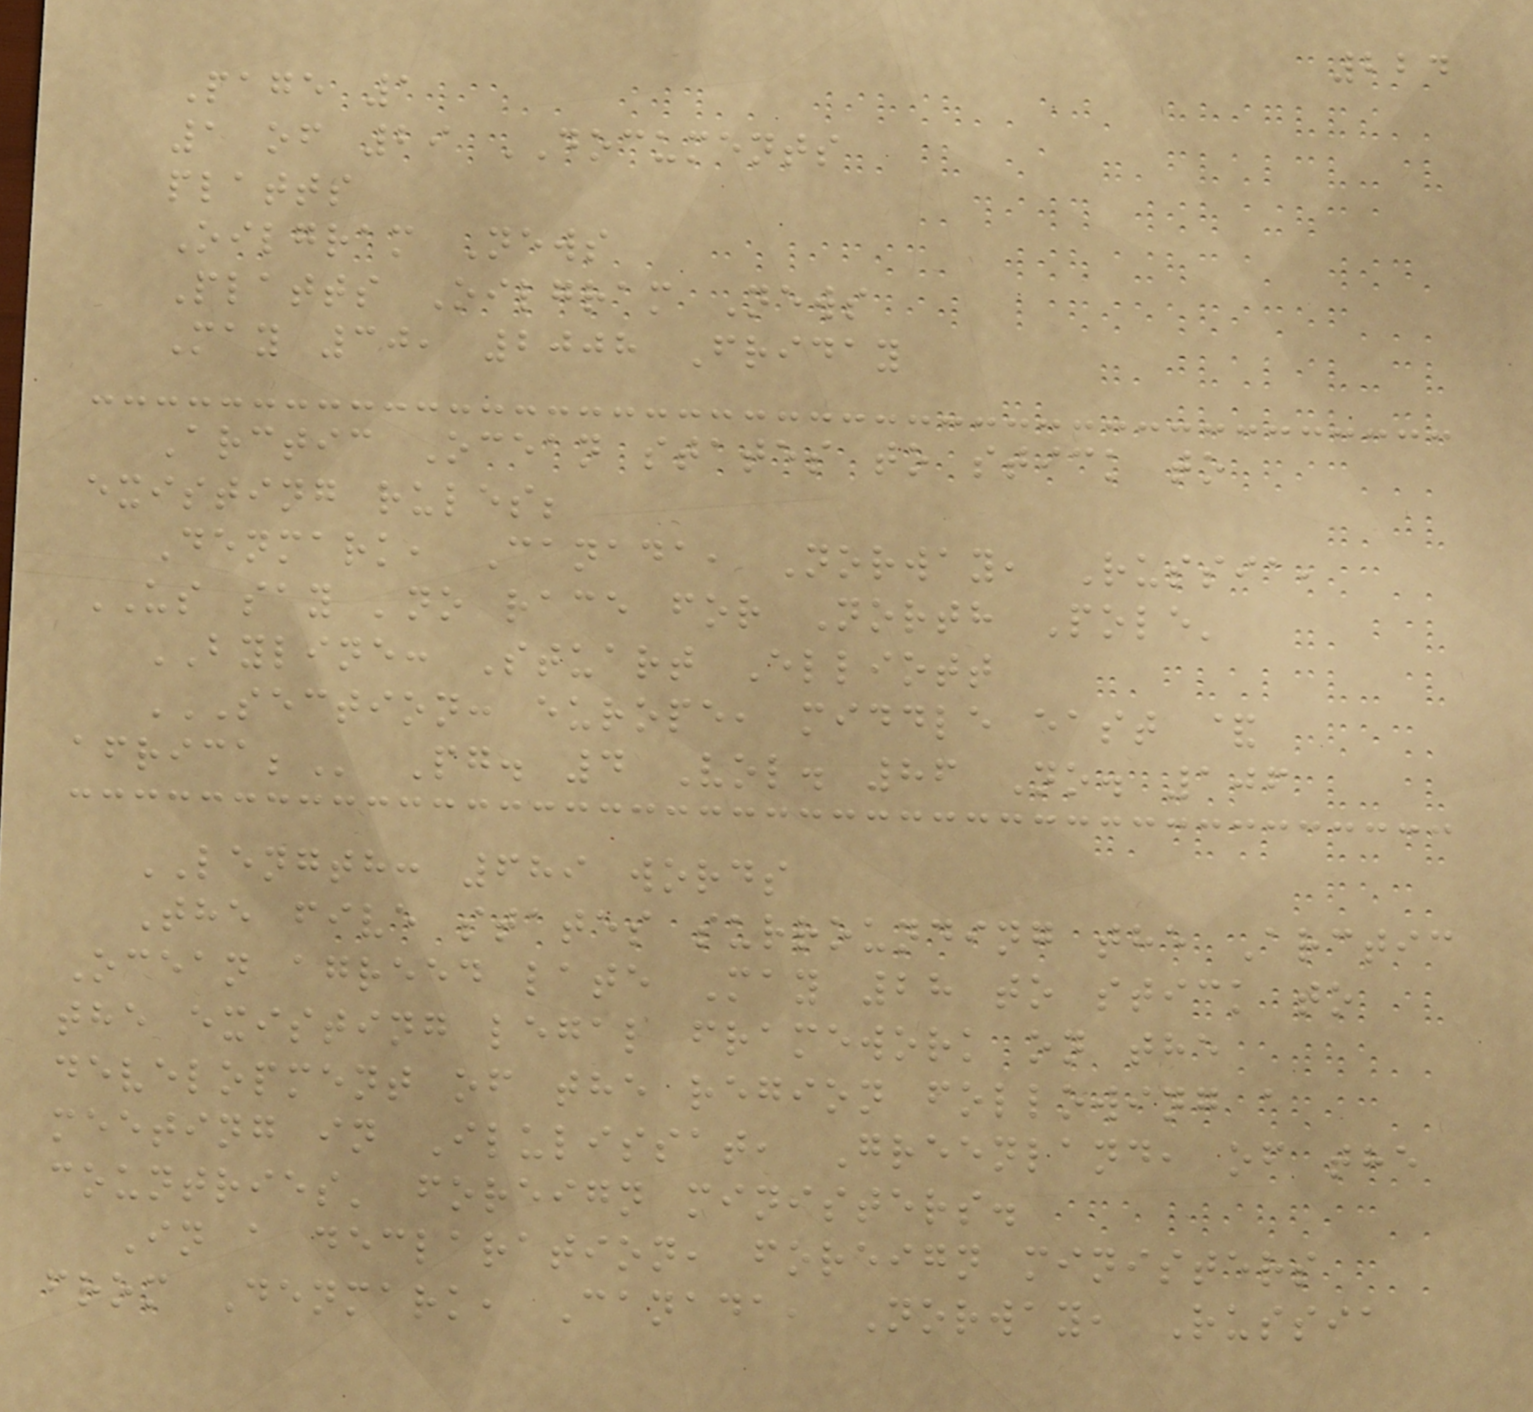224
Page 1
1 of 29 DOCUMENTS
platts
Oilgram News
Platts Oilgram News
May 30, 2008 Friday
Arctic Ocean states to stick to
existing rules;
Denmark, Canada, Norway, Russia,
US say 'no race for North Pole'
BYLINE: Stuart Elliott
SECTION: EUROPE, MIDDLE EAST &
AFRICA; Pg. 4 Vol. 86 No. 106
LENGTH: 689 words
The five states surrounding the Arctic
Ocean agreed late May 28 to stick to
the existing legal framework on the
development of the region following a
meeting in Ilulissat, Greenland, of the
countries' foreign ministers.
In a declaration, foreign ministers
from Denmark, Canada, Norway, Russia
